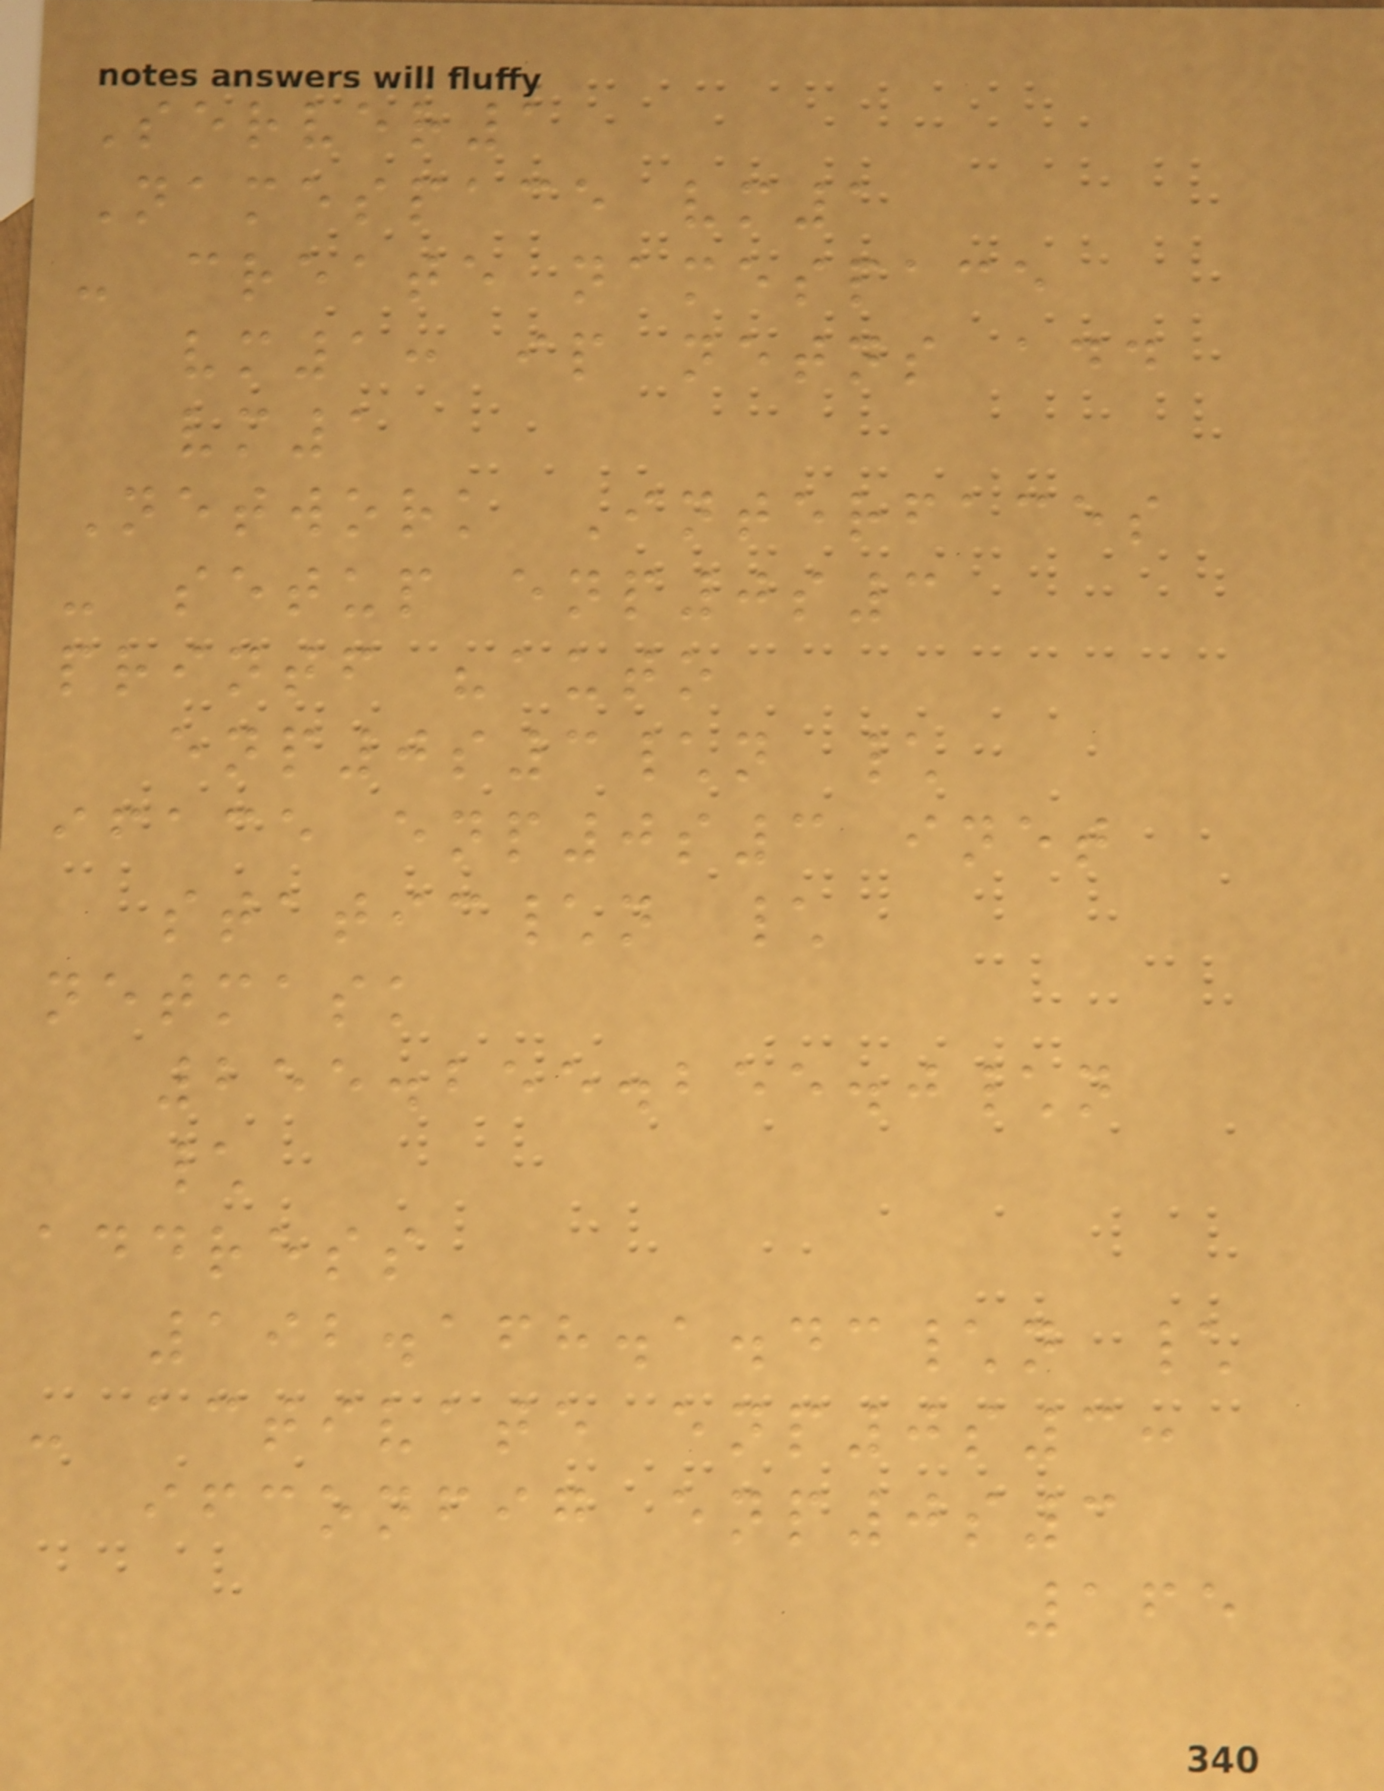Server1
Namespace vm1
- create namespace
vm1: ip netns add
vm1
Network Interfaces
- setup enp0s3
printf "auto
enp0s3\n \
iface enp0s3 inet
static\n \
netmask
255.255.255.0\n
\
address
192.168.1.43\n \
- activate enp0s3:
ifconfig enp0s3
165
